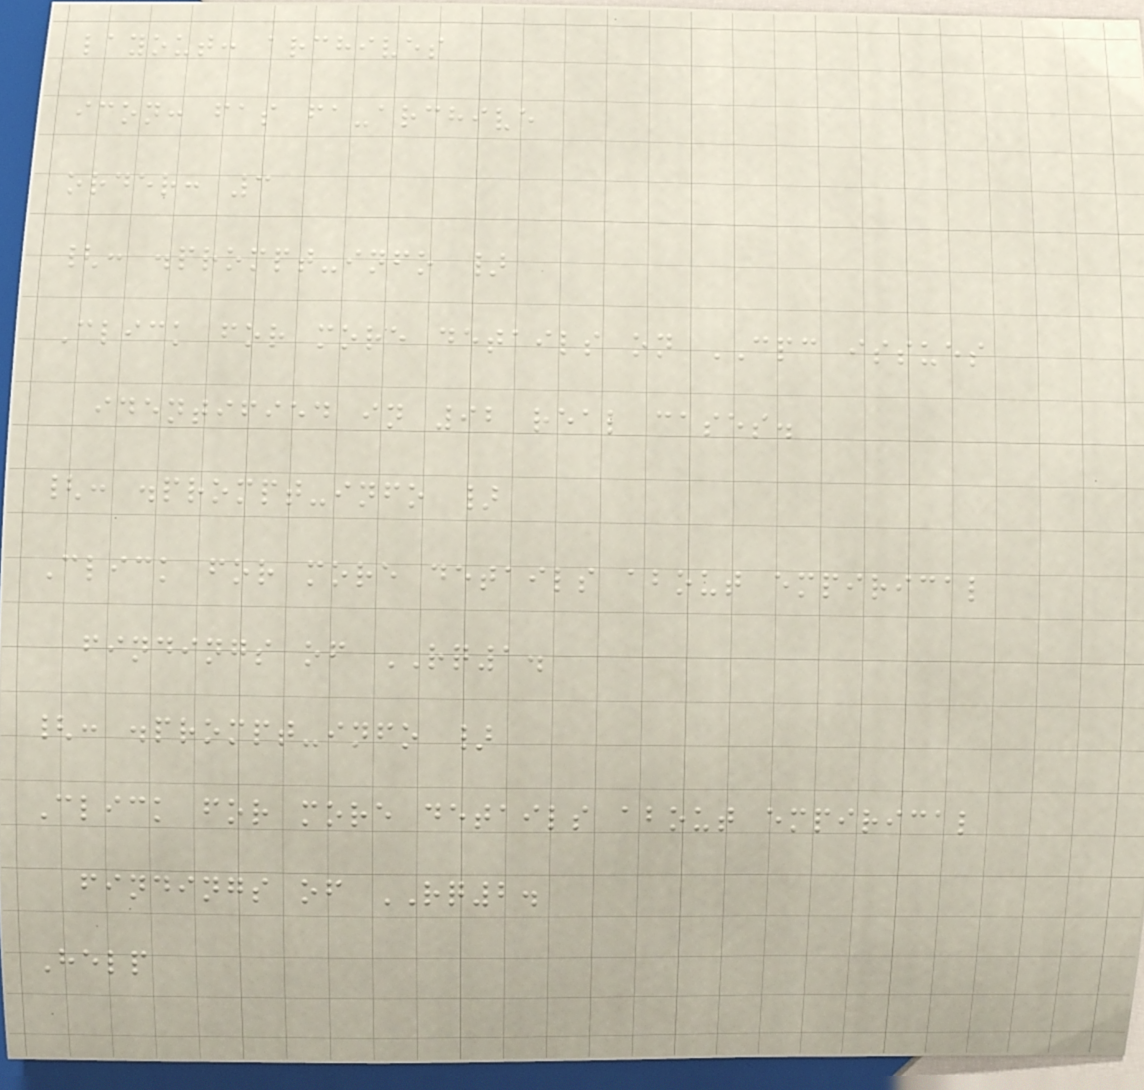layout: archives
icon: fas fa-archive
order: 3
{: .prompt-info }
Click for more details on CPC issues
identified in 92 real cases.
{: .prompt-info }
Click for more details about empirical
findings of RQ1.
{: .prompt-info }
Click for more details about empirical
findings of RQ2.
Help
